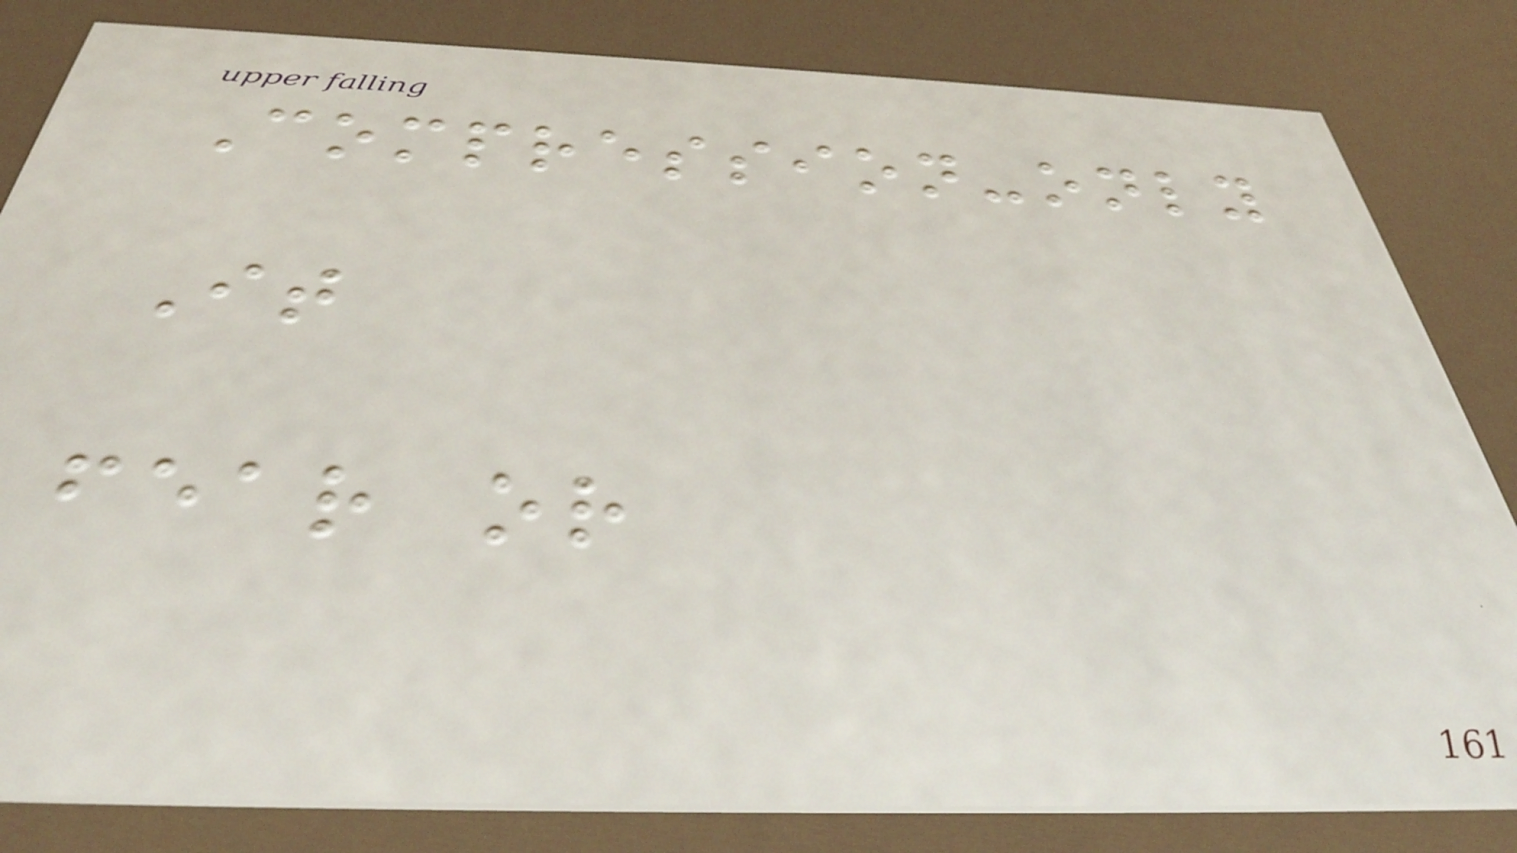Compression-only
It
fear or
